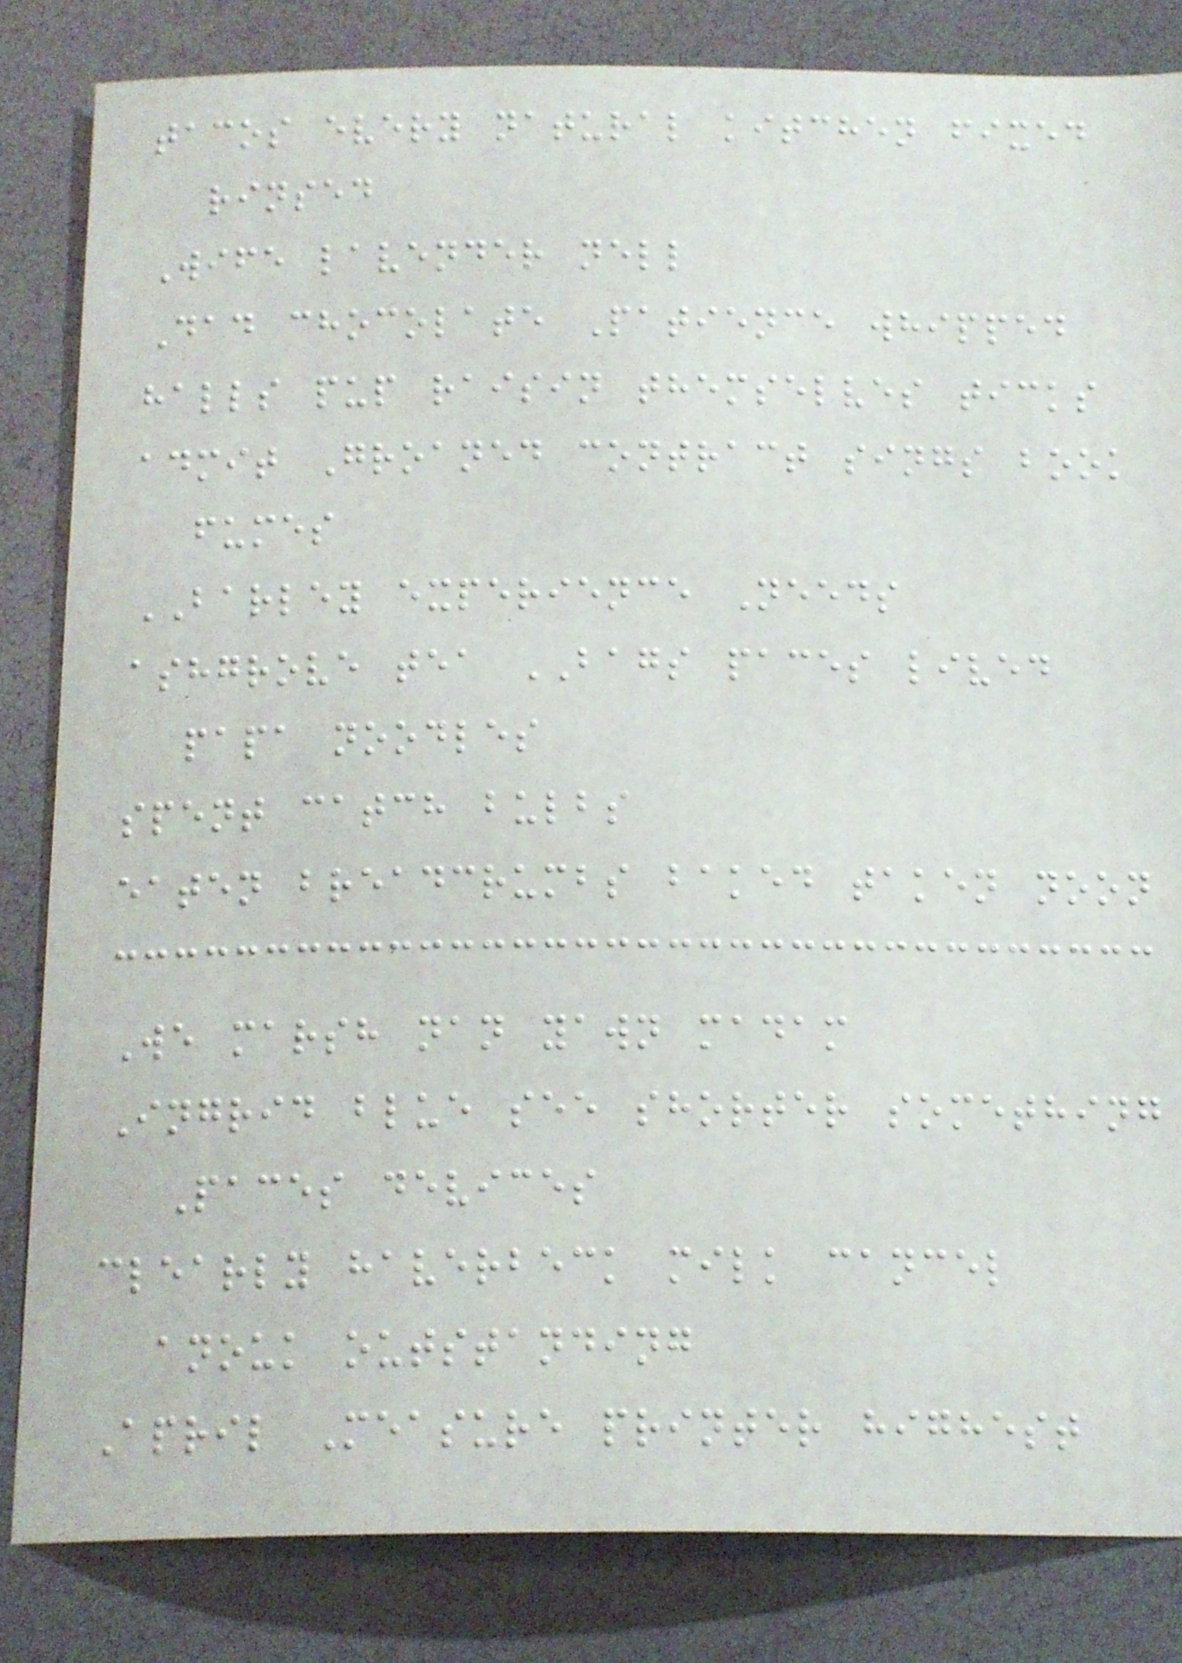tacos every natural kitchen fixed
rinsed
Wife lavender nell
Dad chocolate Patience whipped
halls pup raisin themselves ticks
admit Groaned contract sings book
fumes
BARLEY experience Needs
ashgrove tea BAGS paces lived
papa noodles
spent catch bulbs
eaten breadcrumbs baked taken noon
We marsh nan yawn madam
Ingrid blue see shorter something
Paces devices
clearly haverbeck milk cancel
anouk outstanding
April Measure printer highest
